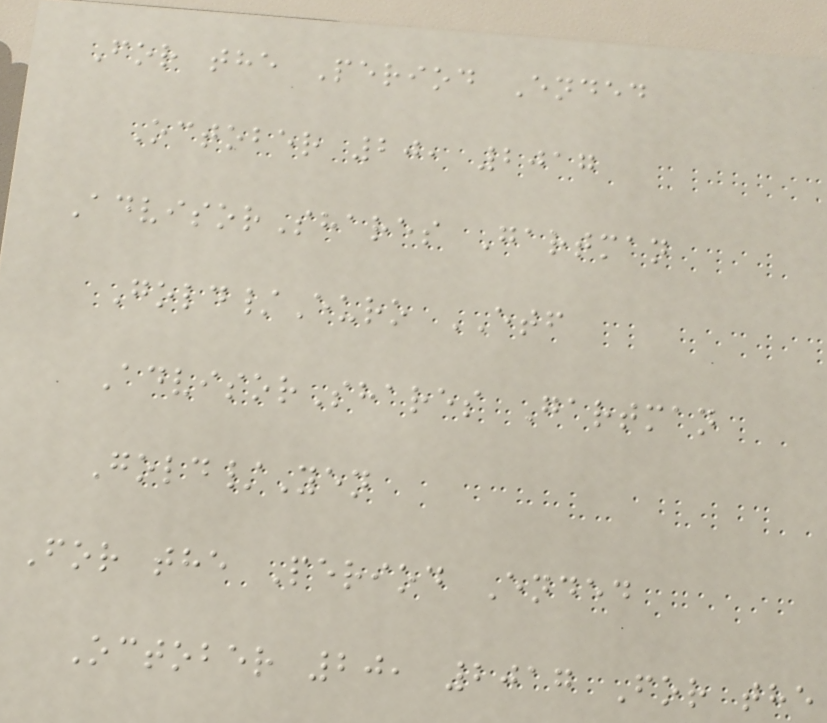For the Period Ended
October 20, 2017
AdvisorShares Gartman
Gold/Euro ETF
AdvisorShares Gartman
Gold/Yen
For the Period Ended
October 20, 2017 For the
